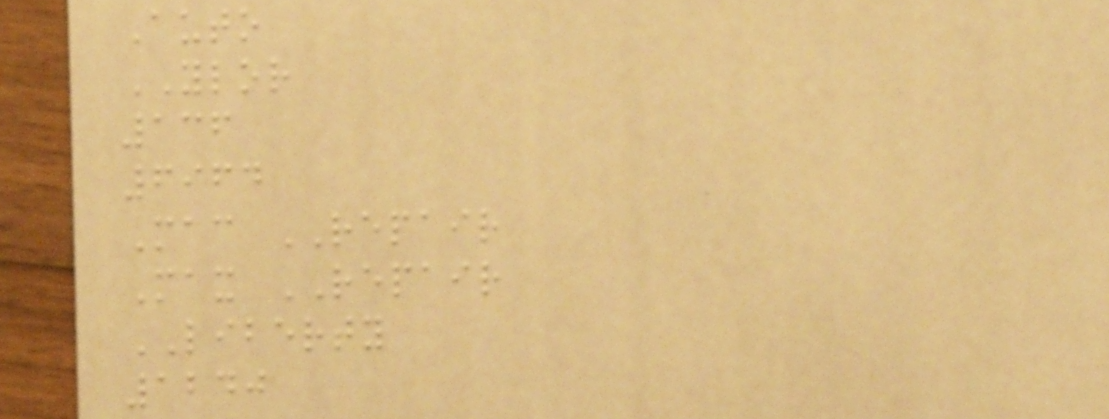Auto
YLOR
136
6964
Mac REPAIR
Max REPAIR
LIBERTY
1240
